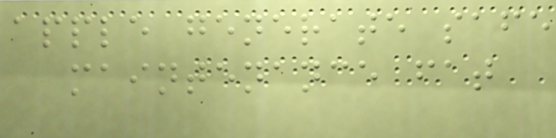apple generate safe
maintenance fat
